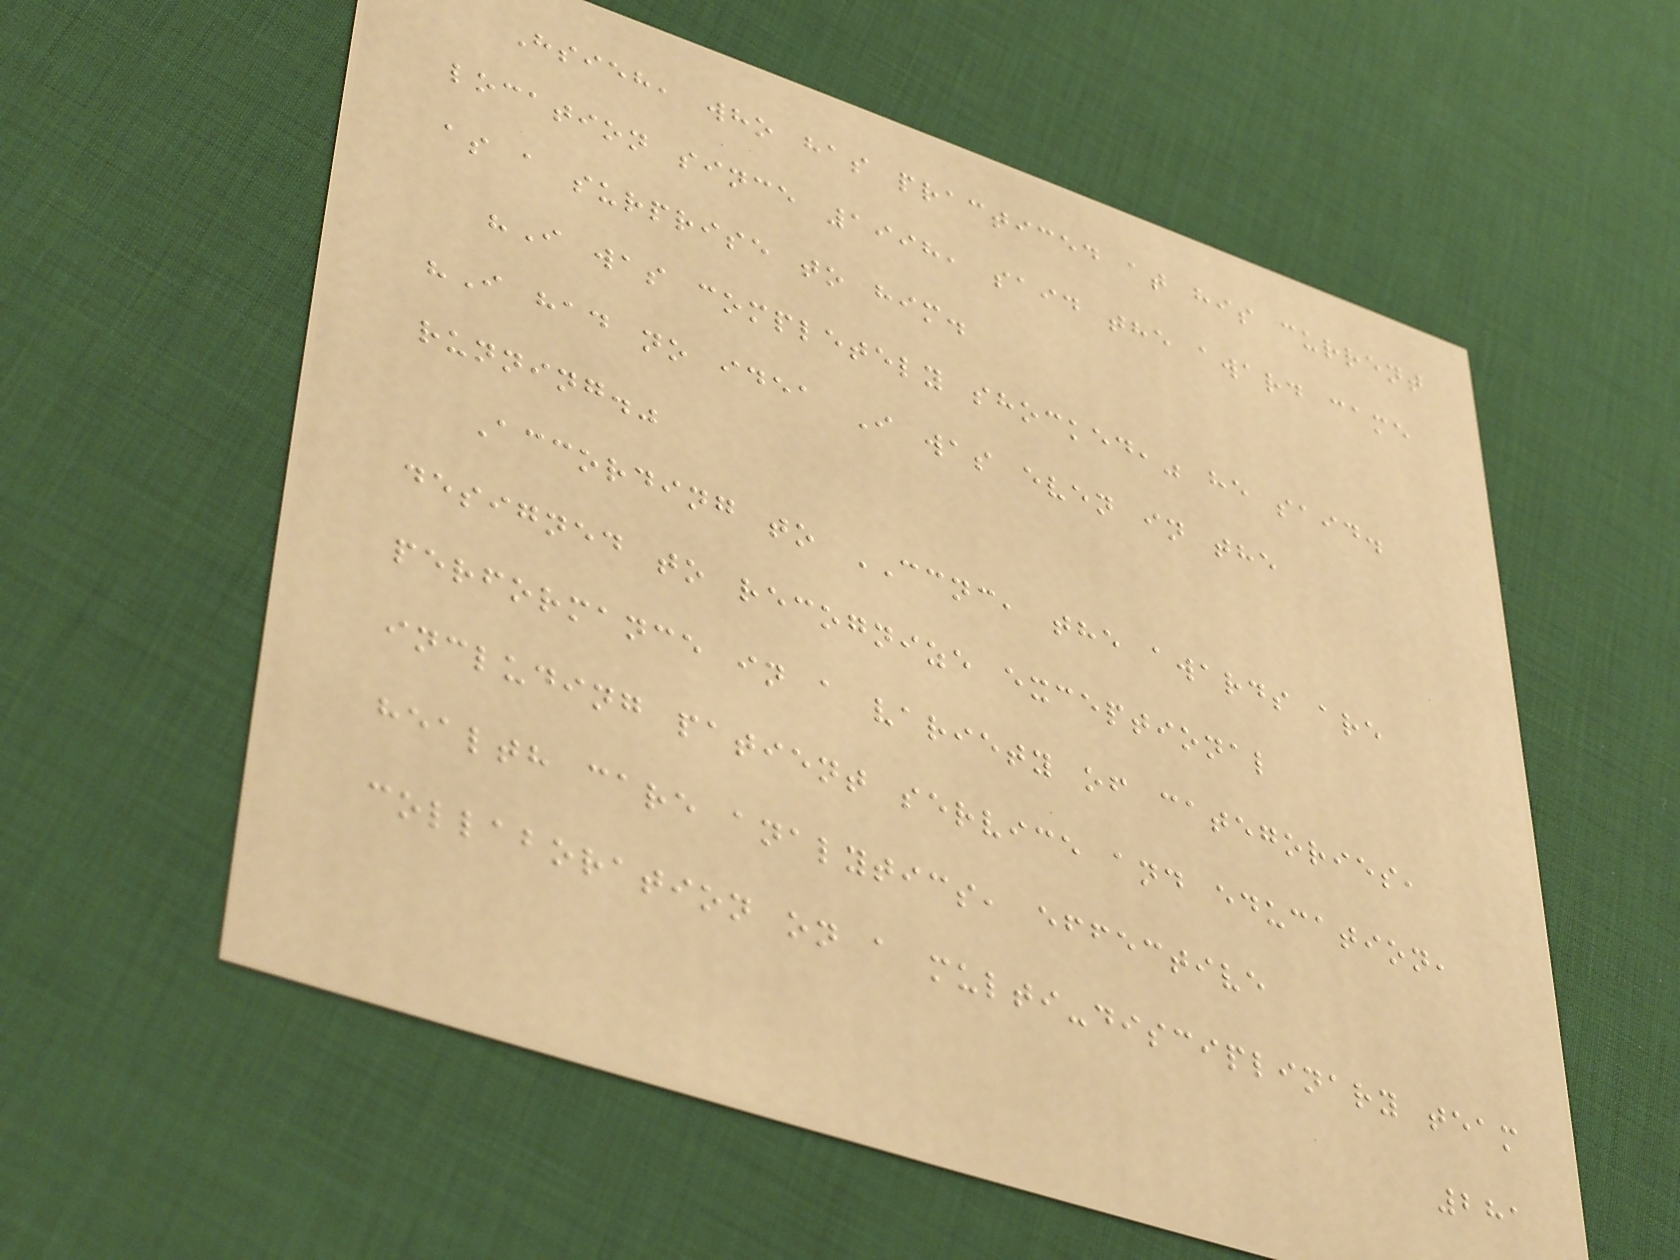Hsieh, who has practiced at his current
location since 1998, said the award came
as a surprise to him.
"I was completely shocked," he said.
"I had no idea I was even in the
running."
According to CCNC, the awards are
designed to recognize exceptional
performance in a variety of categories,
including patient service and education,
health care analytics, effective
collaboration on a multi-disciplinary team
281
